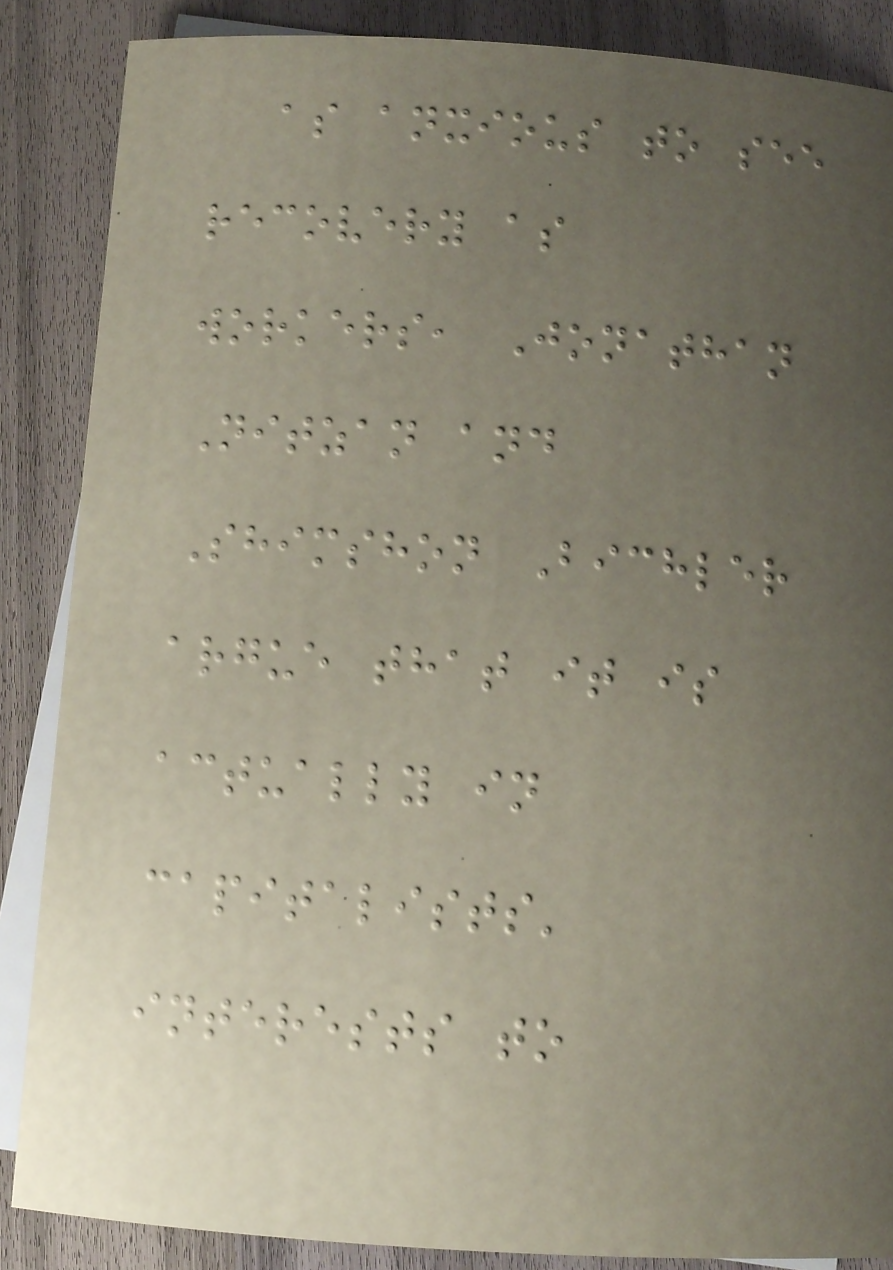as anxious to see
recovery as
workers, Jonathan
Nitzan and
Shimshon Bichler
argue that it is
actually in
capitalists'
interests to
